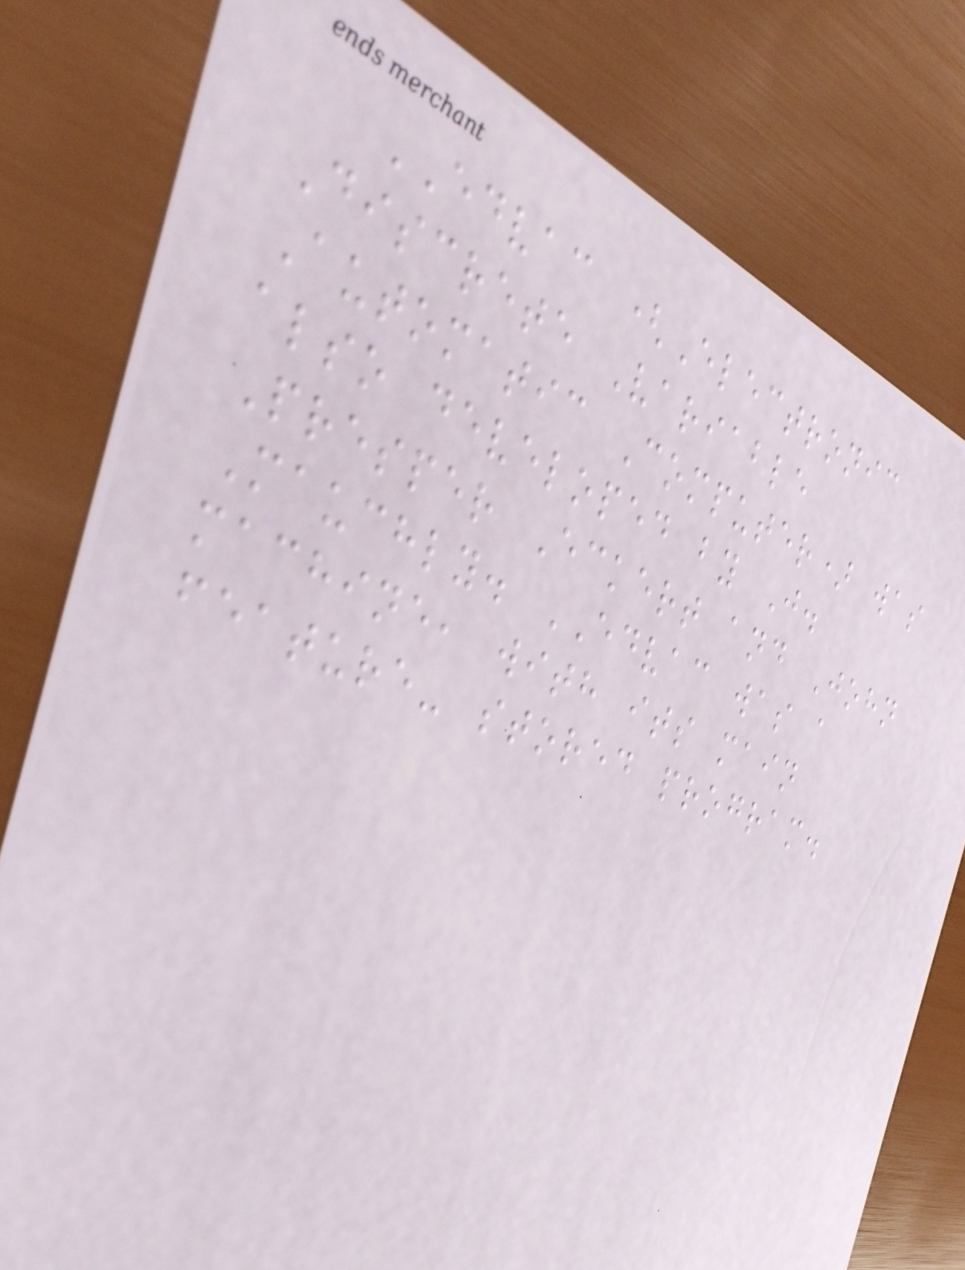EDVAC (Electronic
Discrete Variable
Automatic Computer) was
also developed by J.
Presper Eckert and John
Mauchly. EDVAC was a
machine, with its main
feature- stored program.
